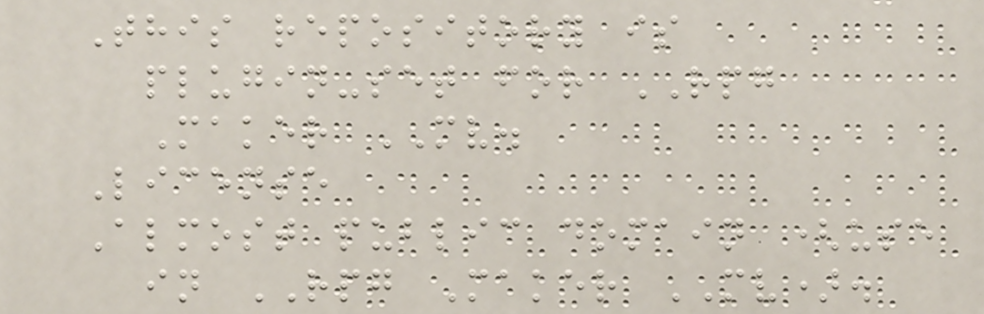This repository is
plugin-set for RPG
Maker MV.
License
Almost public domain (use
in RPG Maker MV).
